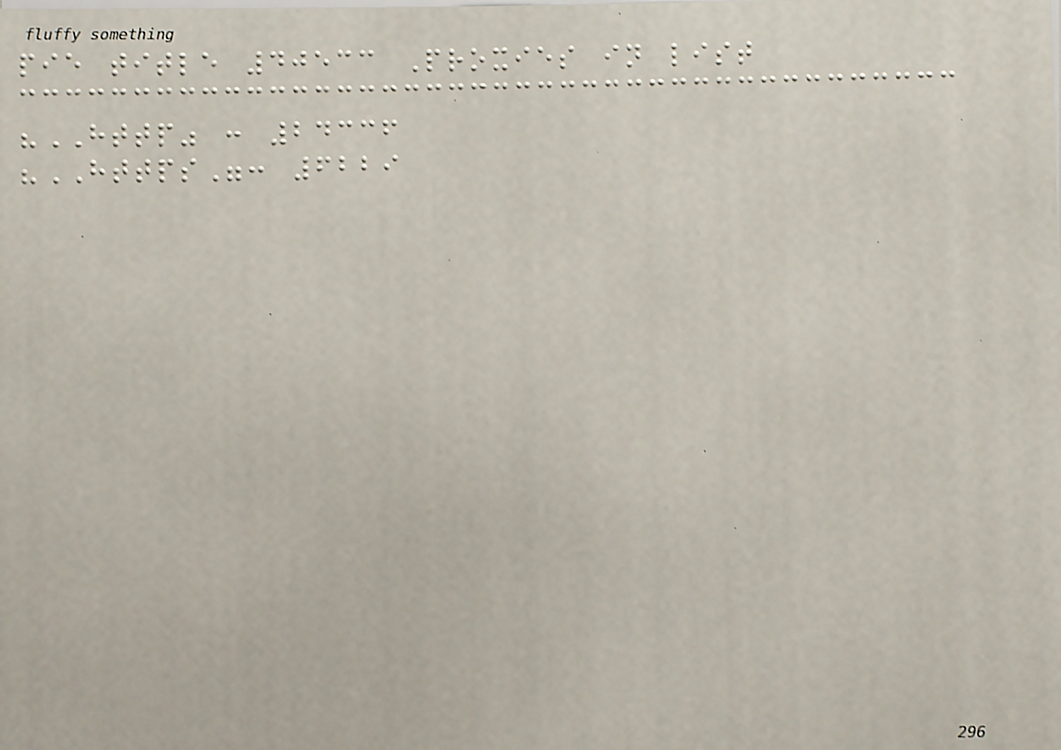pie title 40533 Proxies in list
"HTTP" : 24336
"HTTPS": 6229
